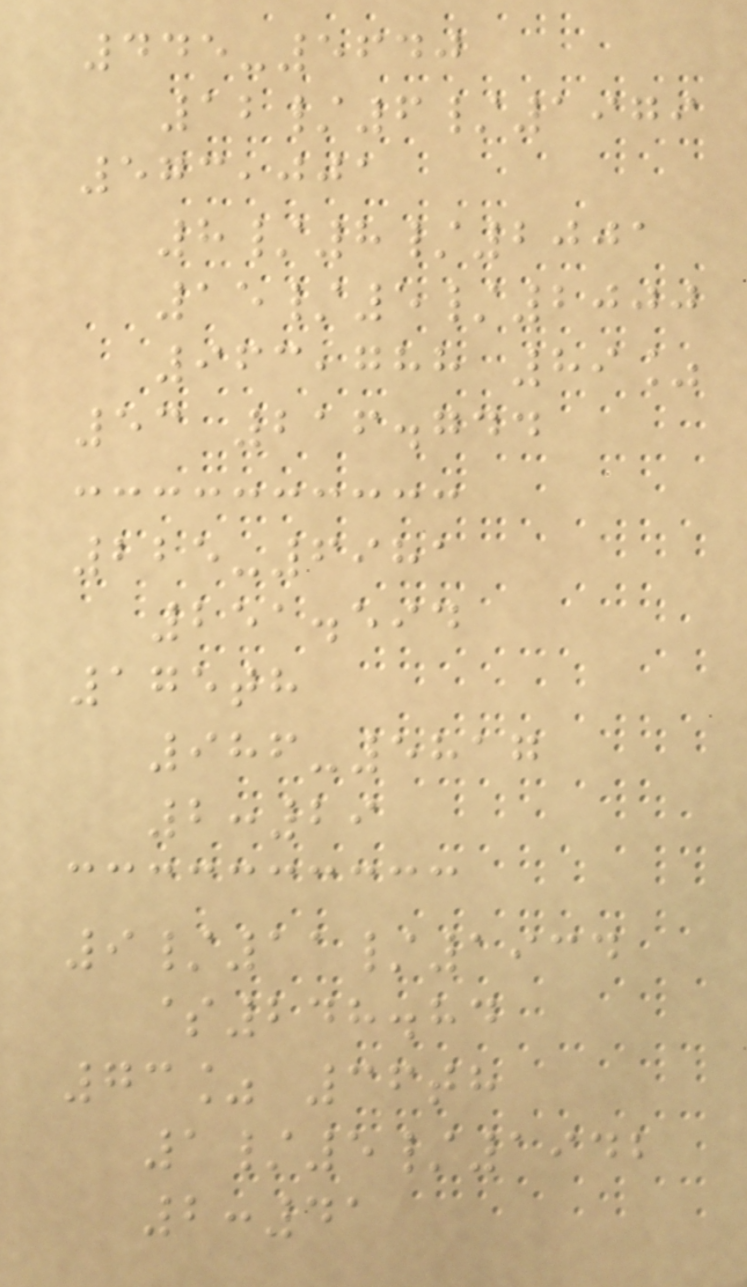445-5640
12/6/1979
573,001
8/8/2001
15/5/2000
963,788 89%
53 216.744
225-6981
251.594
175th
986-5817
2:29
9/11/1934
$248.84
73% 36th
1/5/1942
2:41
